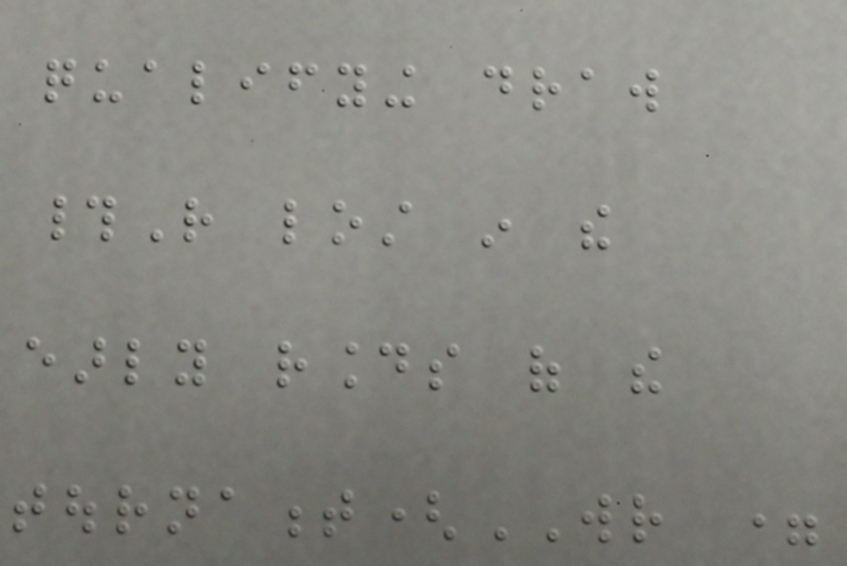qualifying draw
#R lost in the
early rounds of the
tournament(WR =
